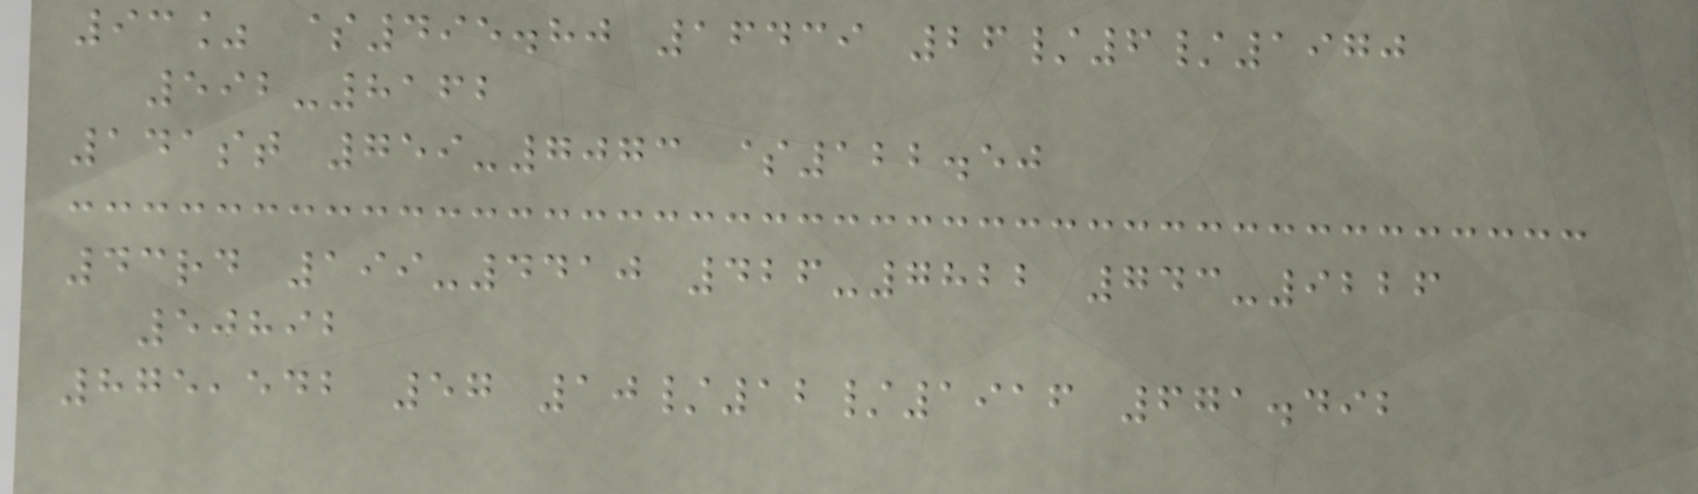93% $495.80 16439 26/6/1970
592-8162
141st 759-7073 $122.50
43rd 199-4410 426-7822 743-9226
50892
875,542 57 10/12/1916 671.492
